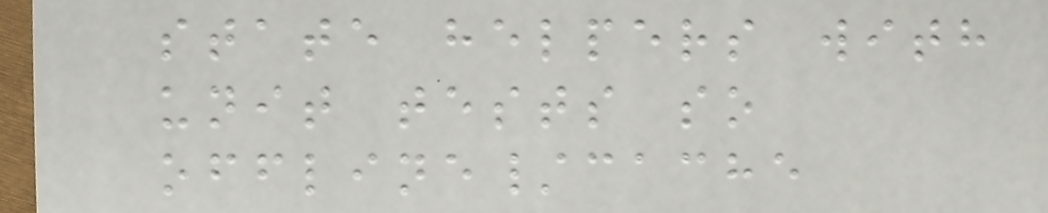state helpers with
unit tests so
offline/cache
